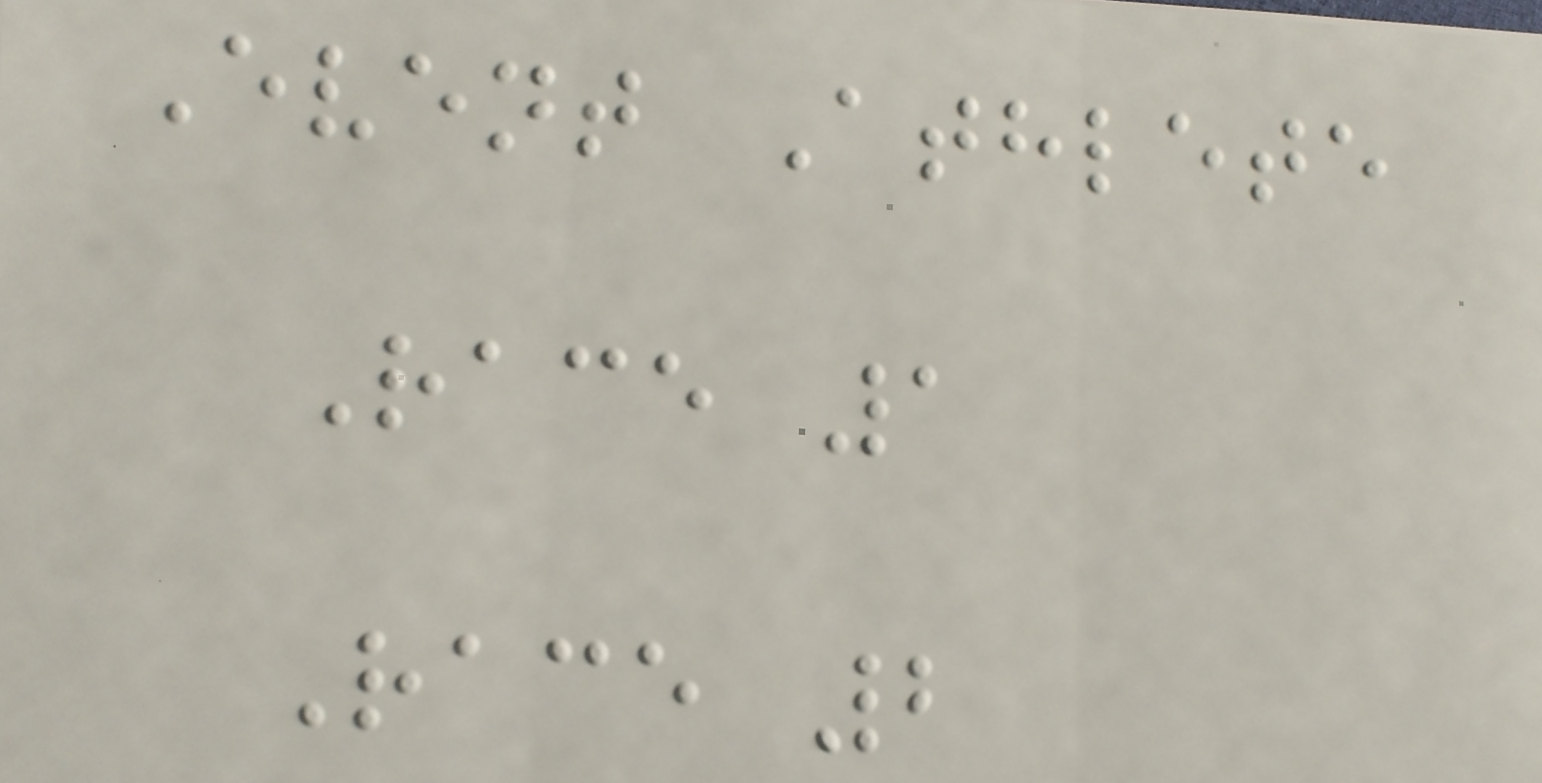Event Athlete
Race 1
Race 2
